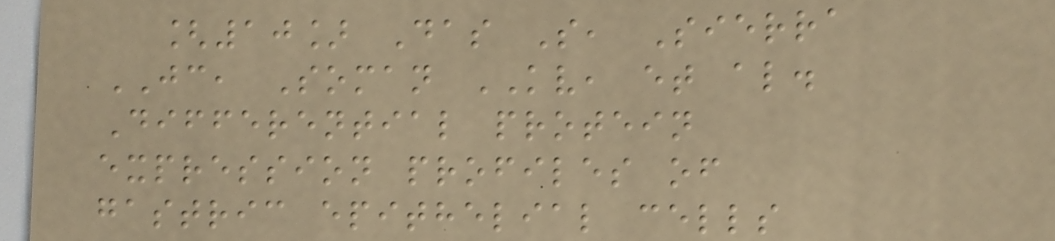[10] Das S, Sierra
JC, Soman KV, et al.
Differential protein
expression profiles of
gastric epithelial cells
